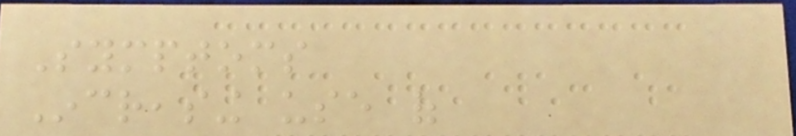Symptoms
Increasing use of
